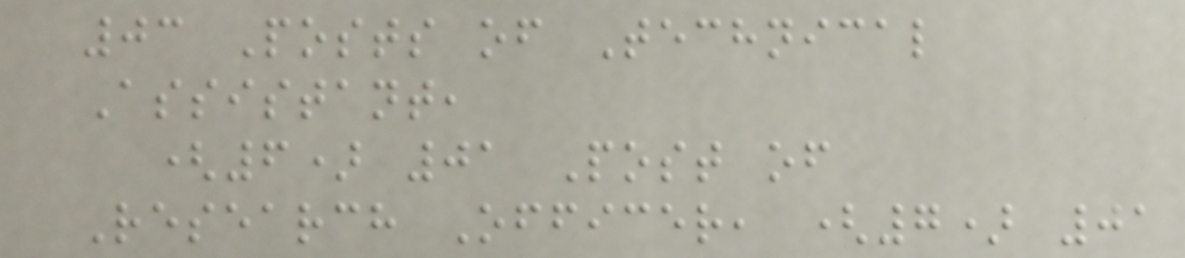03 Posts of Technical
Assistant,
(6) 01 Post of
Research Officer, (7) 01
